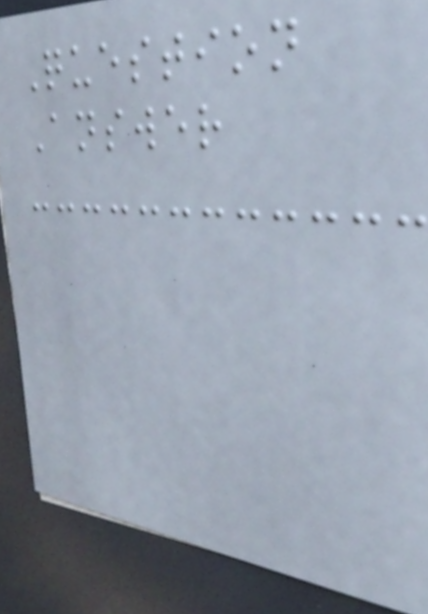Question
Answer
